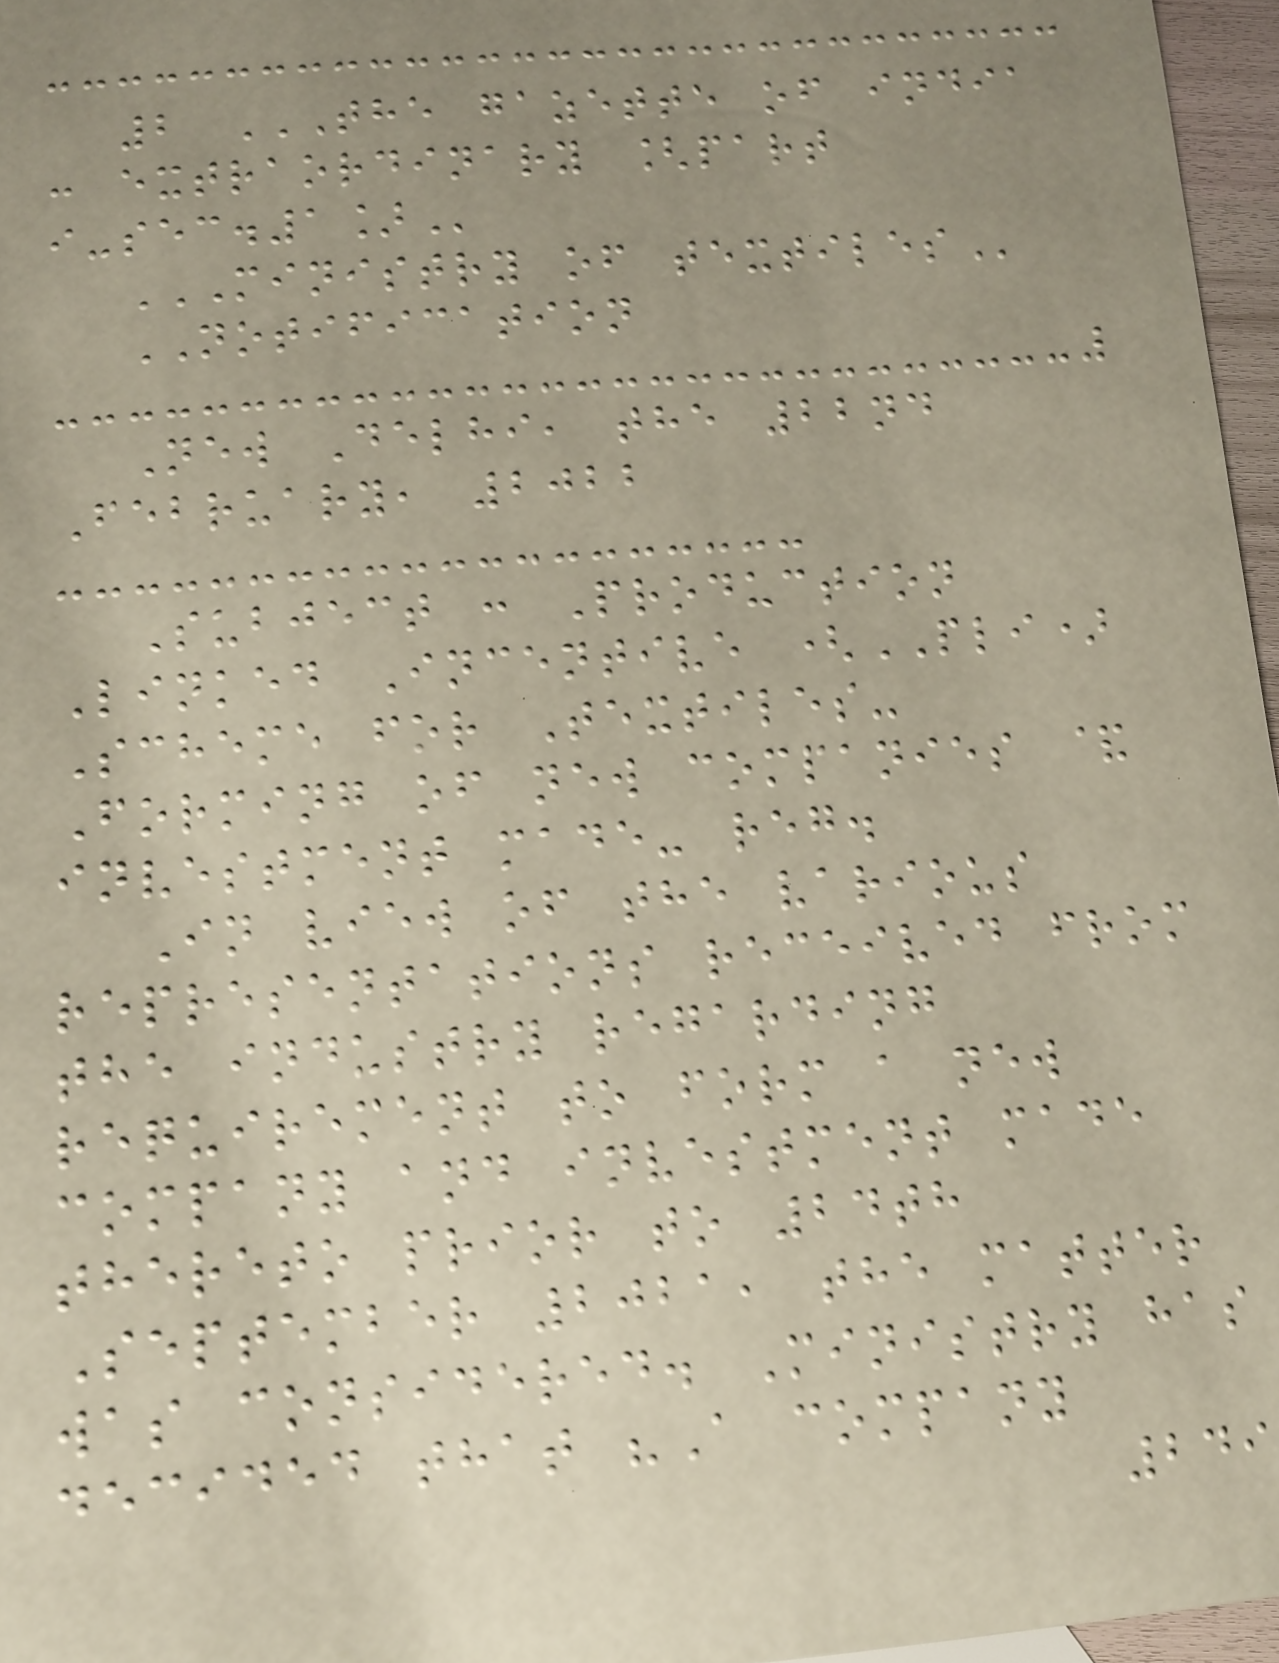2 THE GAZETTE OF INDIA
: EXTRAORDINARY [PART
I-SEC.1]
MINISTRY OF TEXTILES
NOTIFICATION
New Delhi, the 22nd
February, 2022
Subject : Production
Linked Incentive (PLI)
Scheme for Textiles-
Forming of new companies &
investment made- reg.
In view of the various
representations received from
the industry regarding
requirement to form a new
company and investment made
thereto prior to 24th
September 2021, the matter
was considered. Ministry has
decided that "A company
249
